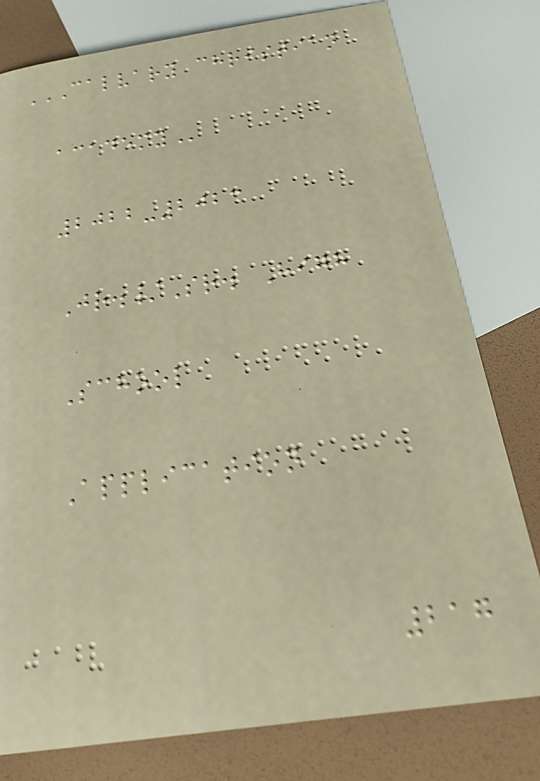CALVARY CHRISTIAN
ACADEMY
2022-2023
Jr./Sr. High
School
Application
217
